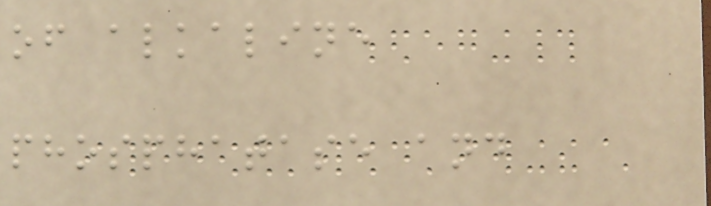of alkaline
phosphatase and
